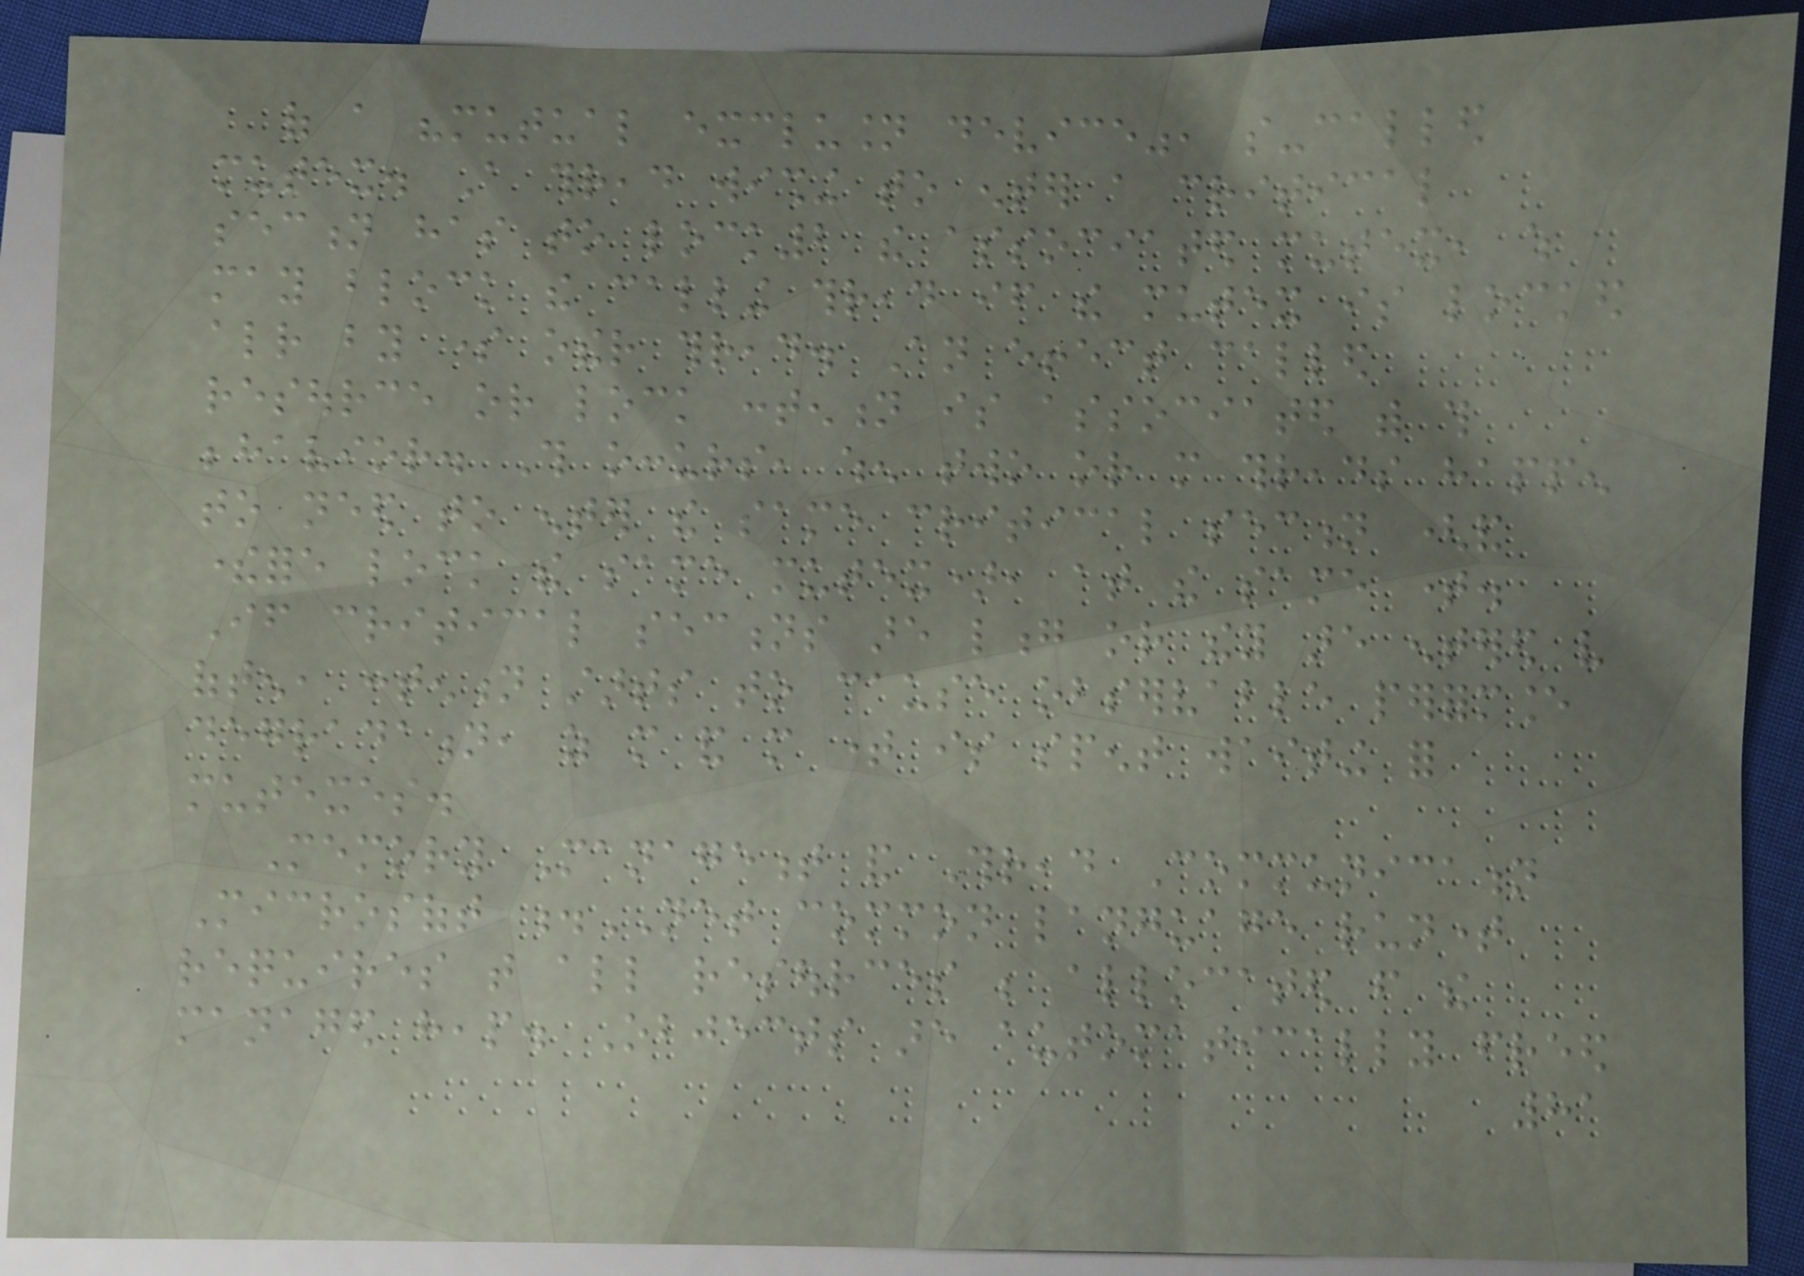of a "mutual exclusion device", so-called
mutex. A thread wishing to enter a critical
section has to lock2 the associated mutex, which
may block the calling thread if the mutex is locked
already by some other thread. An effect called
resource or lock contention is associated with this
behavior. This occurs, when two or more threads happen
to need to enter the same critical section (and
therefore lock the same mutex), at the same time.
If critical sections are long or they are entered very
often, contention starts to cause observable performance
degradation, as more and more time is spent waiting for
mutexes.
Memory Management and Thread Communication
Microsoft .NET common language runtime
requires that all resources be allocated from the
managed heap. Objects are automatically freed
81
